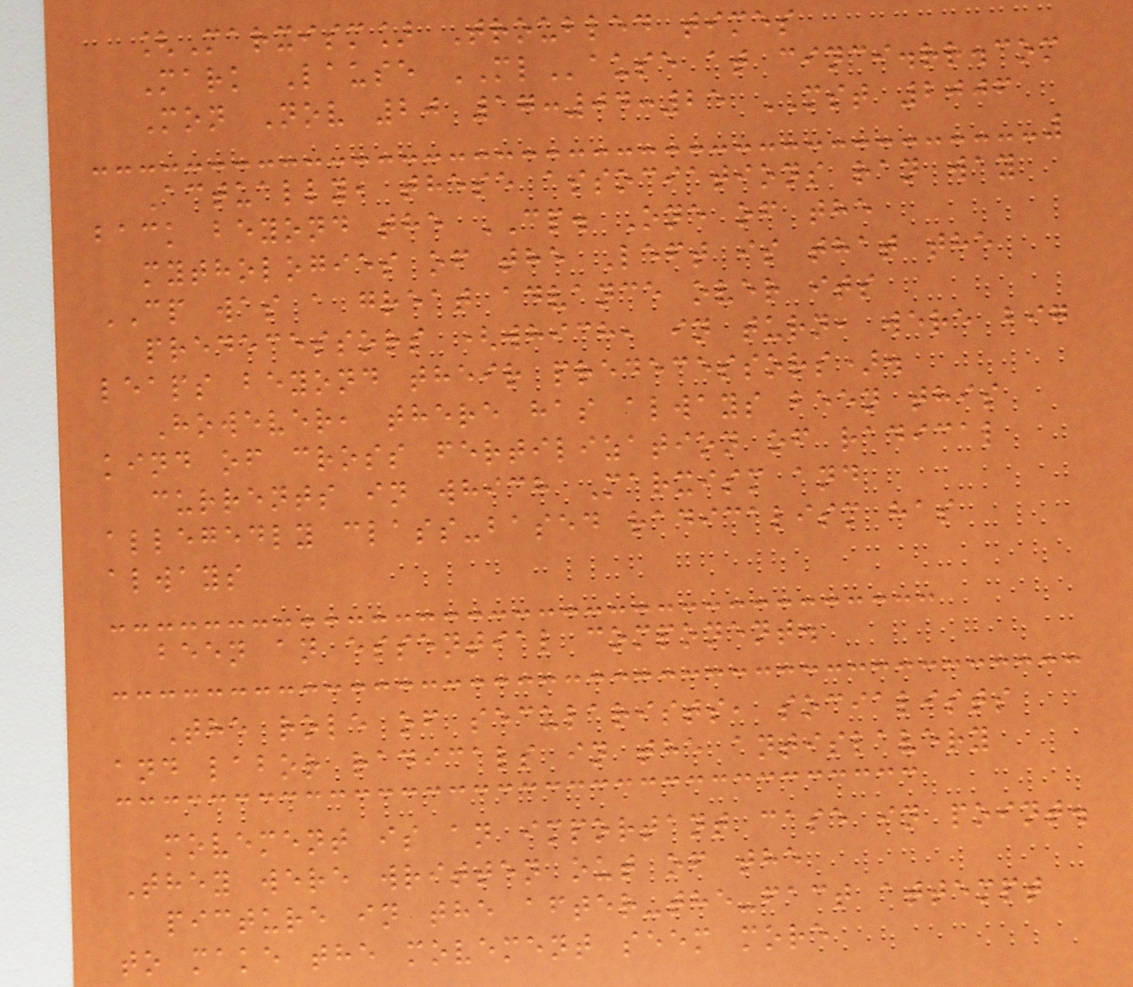[Marxism] Troubled times
Mark Lause MLause at cinci.rr.com
Mon Nov 20 17:04:25 MST 2006
Actually, these associations ran way
back beyond the CP. One of the
mythologies of the Left is that the
CP was a great advance over its
predecessors (which, in turn, were big
leaps beyond their predecessors).
However, there has always been this
kind of cross fertilization of radical
currents in which Marxism and
allegedly class-based radicalism has
always
been an essential component.
The role of secularists, socialists
and labor radicals in the antislavery
movement is an important case in point.
They were written out of the
picture in the after-the-fact attempt
to make the movement seem more
